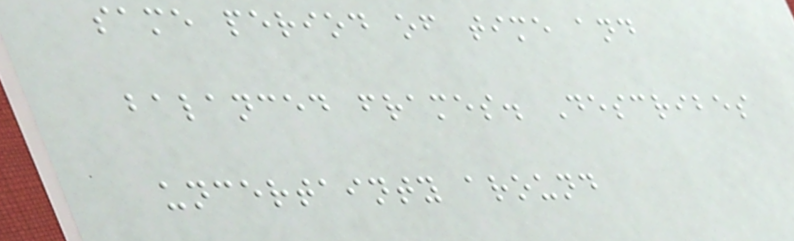same period of time and
balanced frames. Describes
uncertainty around
